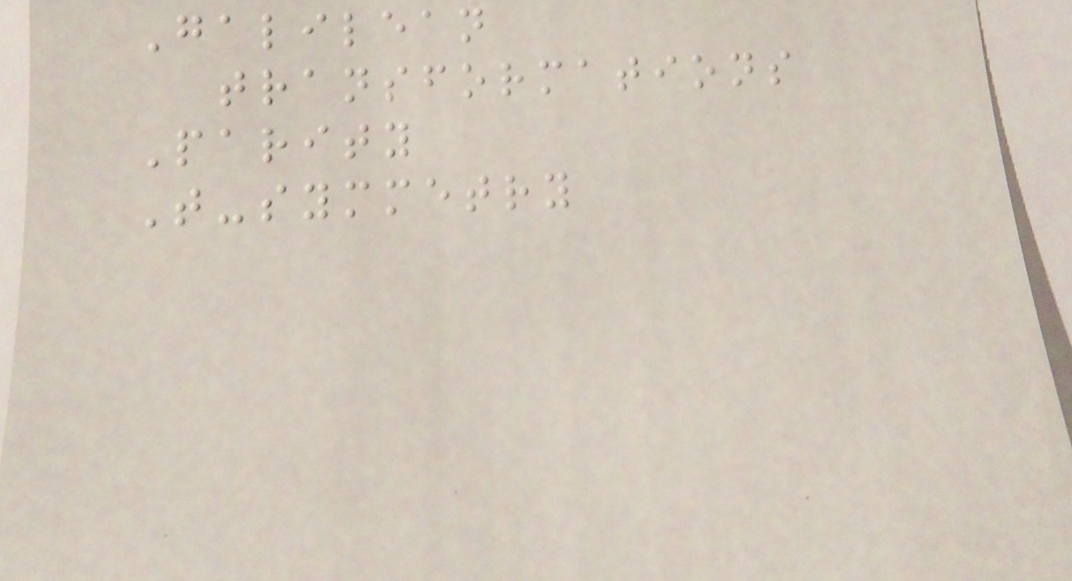Galilean
transformations
Parity
T-symmetry
